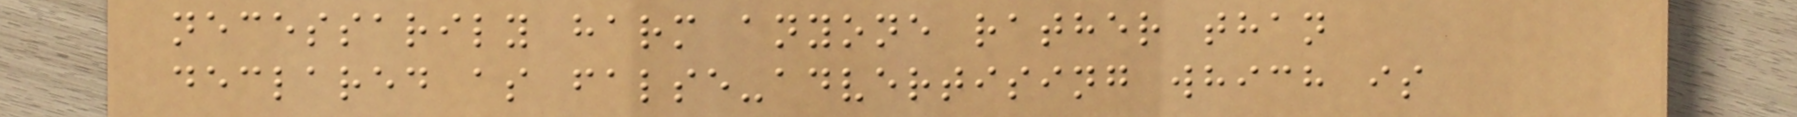necessarily harm anyone rather than
declared as false-advertising which is
